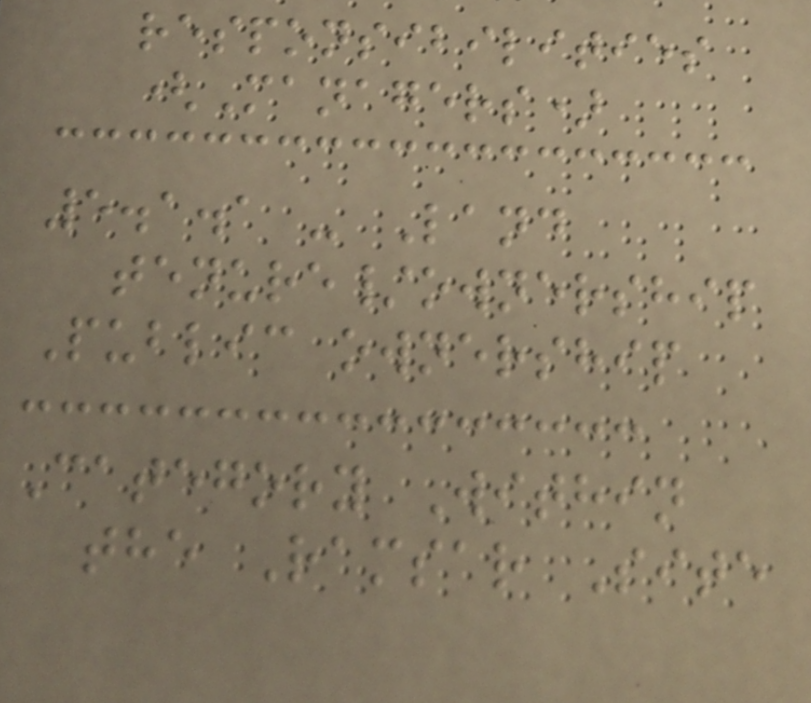responsibilities
(Managers)
5.1.1 - Land
tenure/ownership
Public ownership
Category Within
the Ramsar Site
